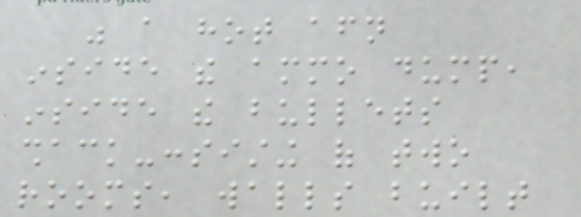was a hot afternoon
inside the ammo dump,
inside the bullets
shack-consisting of two
rooms, walls built
